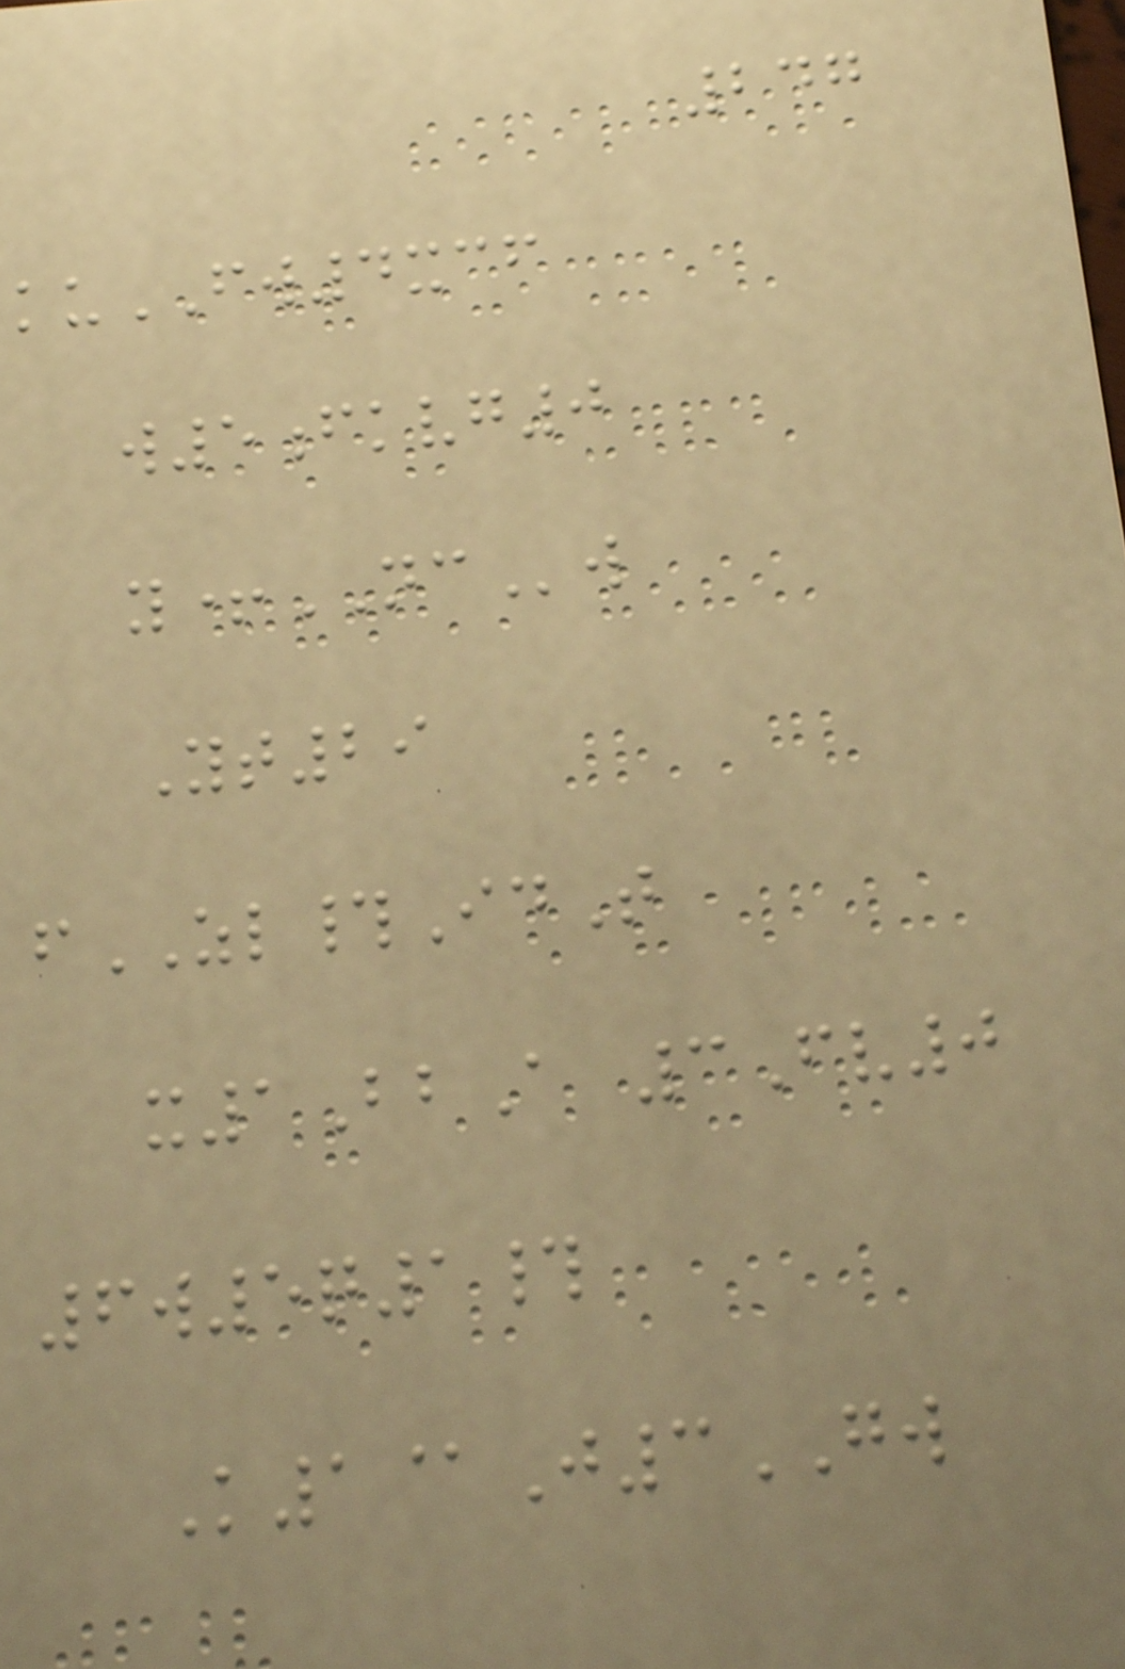247
kuFW4xcf
w5fkvg0
y+NCw
Yt29
fZL#IdT
x1BbA 3Fv0
6w5q1#
K1@J3GW
